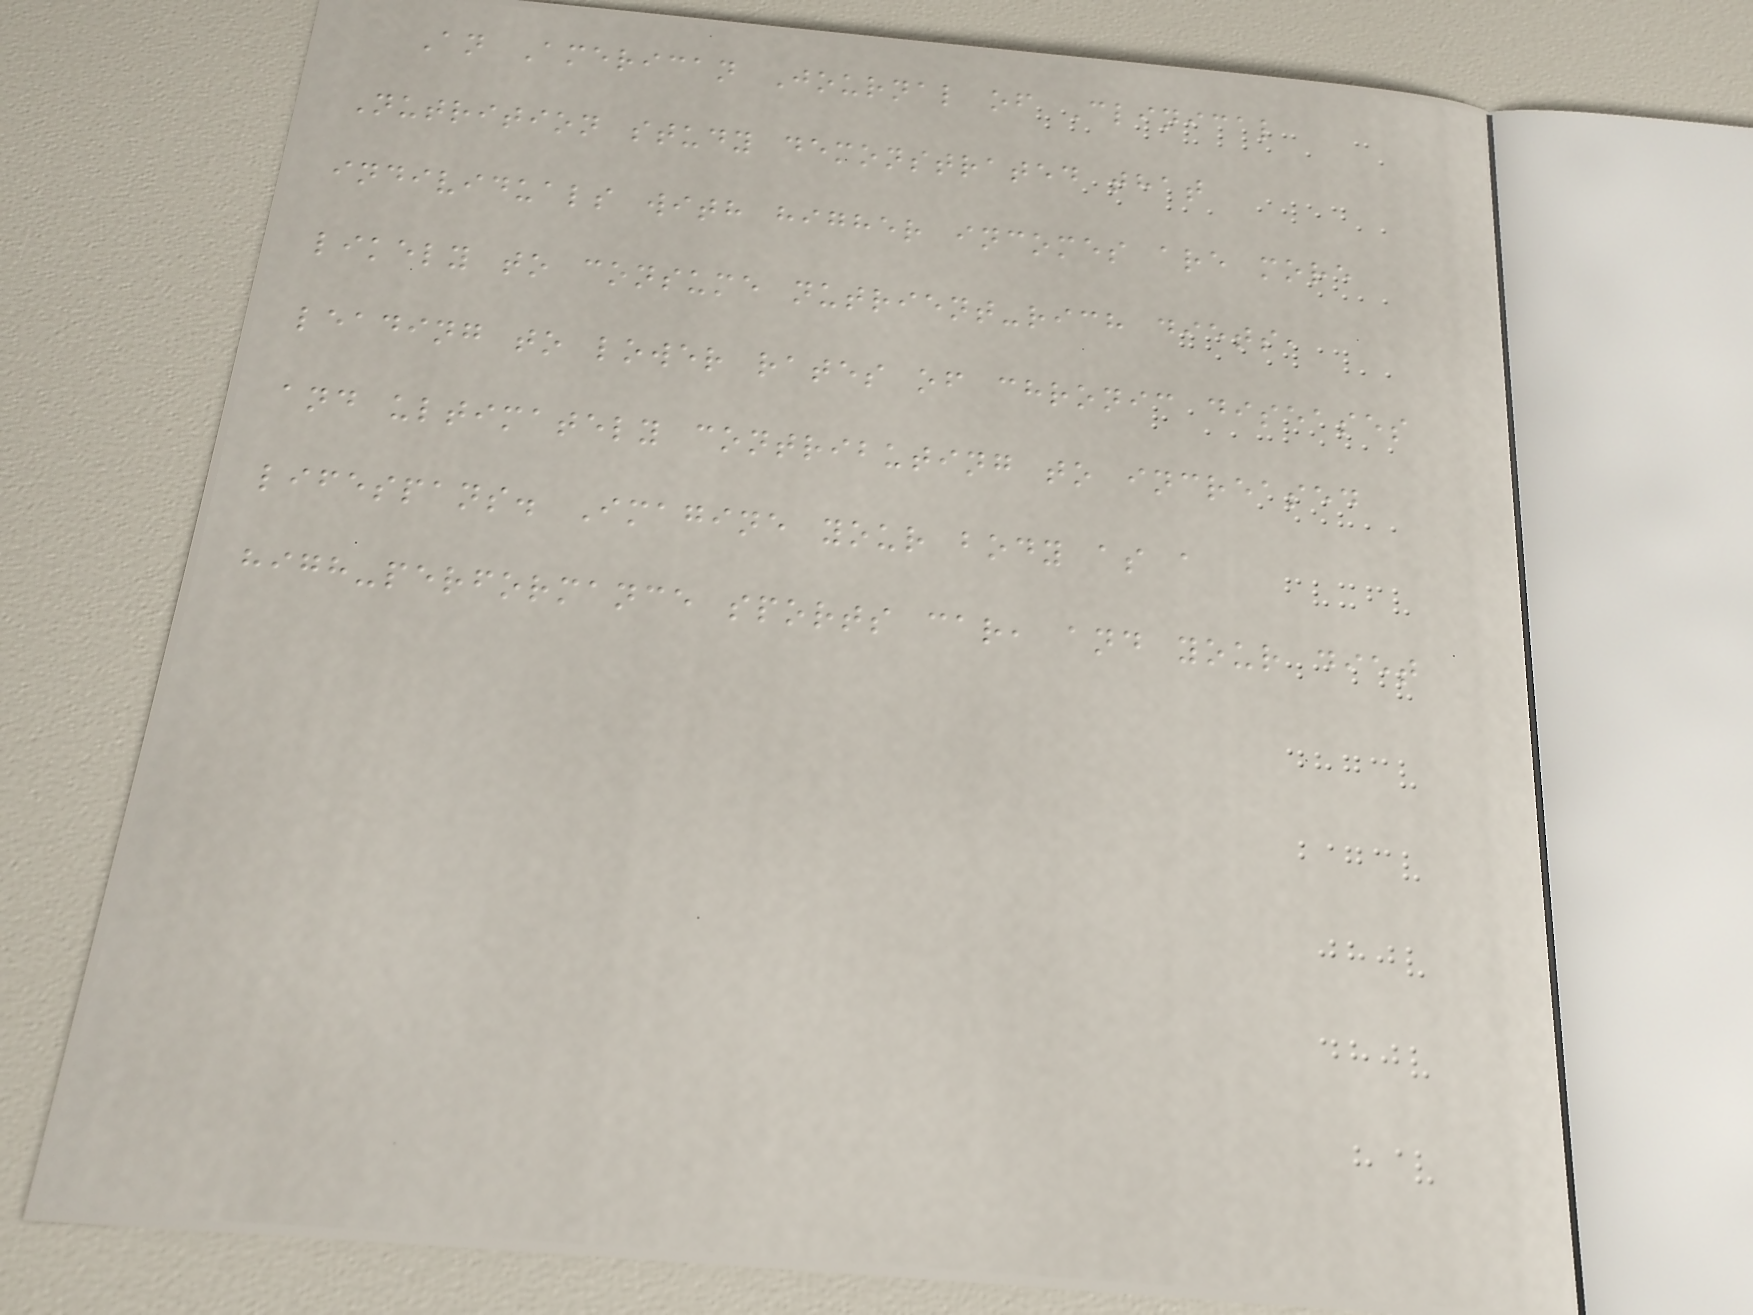An American Journal of Clinical
Nutrition study demonstrated that
individuals with higher incomes are more
likely to consume nutrient-rich diets,
leading to lower rates of chronic diseases
and ultimately contributing to increased
lifespans. Imagine your body as a
high-performance sports car, and your diet
